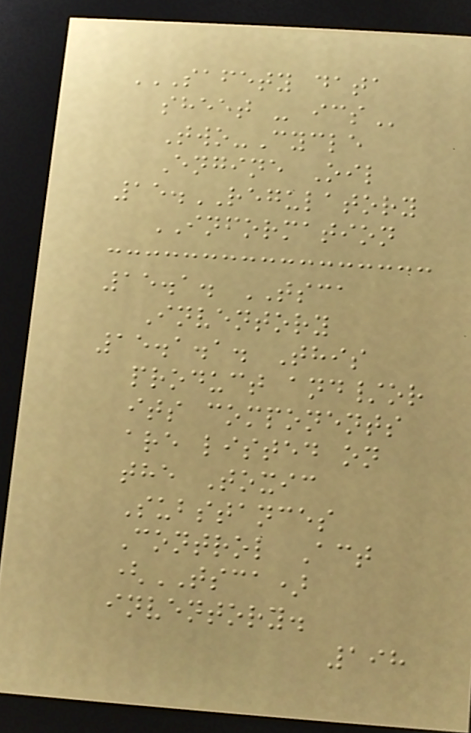SAFETY DATA
SHEET - ICS
Two-Cycle
Engine Oil
15.REGULATORY
INFORMATION
15.1. TSCA
Inventory
15.1.1. This
product and/or
its components
are listed on
the Toxic
Substances
Control Act
(TSCA)
inventory.
198
